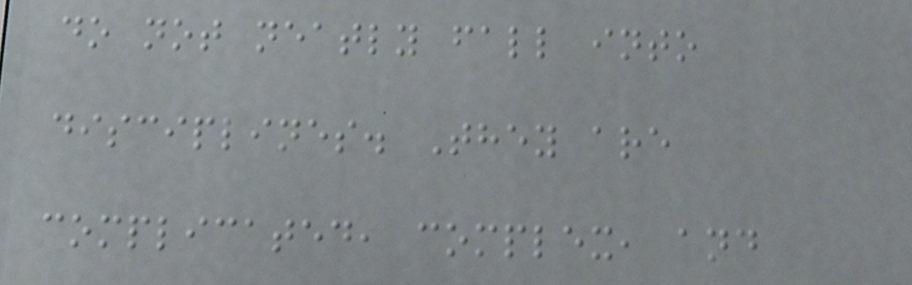do not neatly fall into
disciplines. They are
complicated, complex, and
